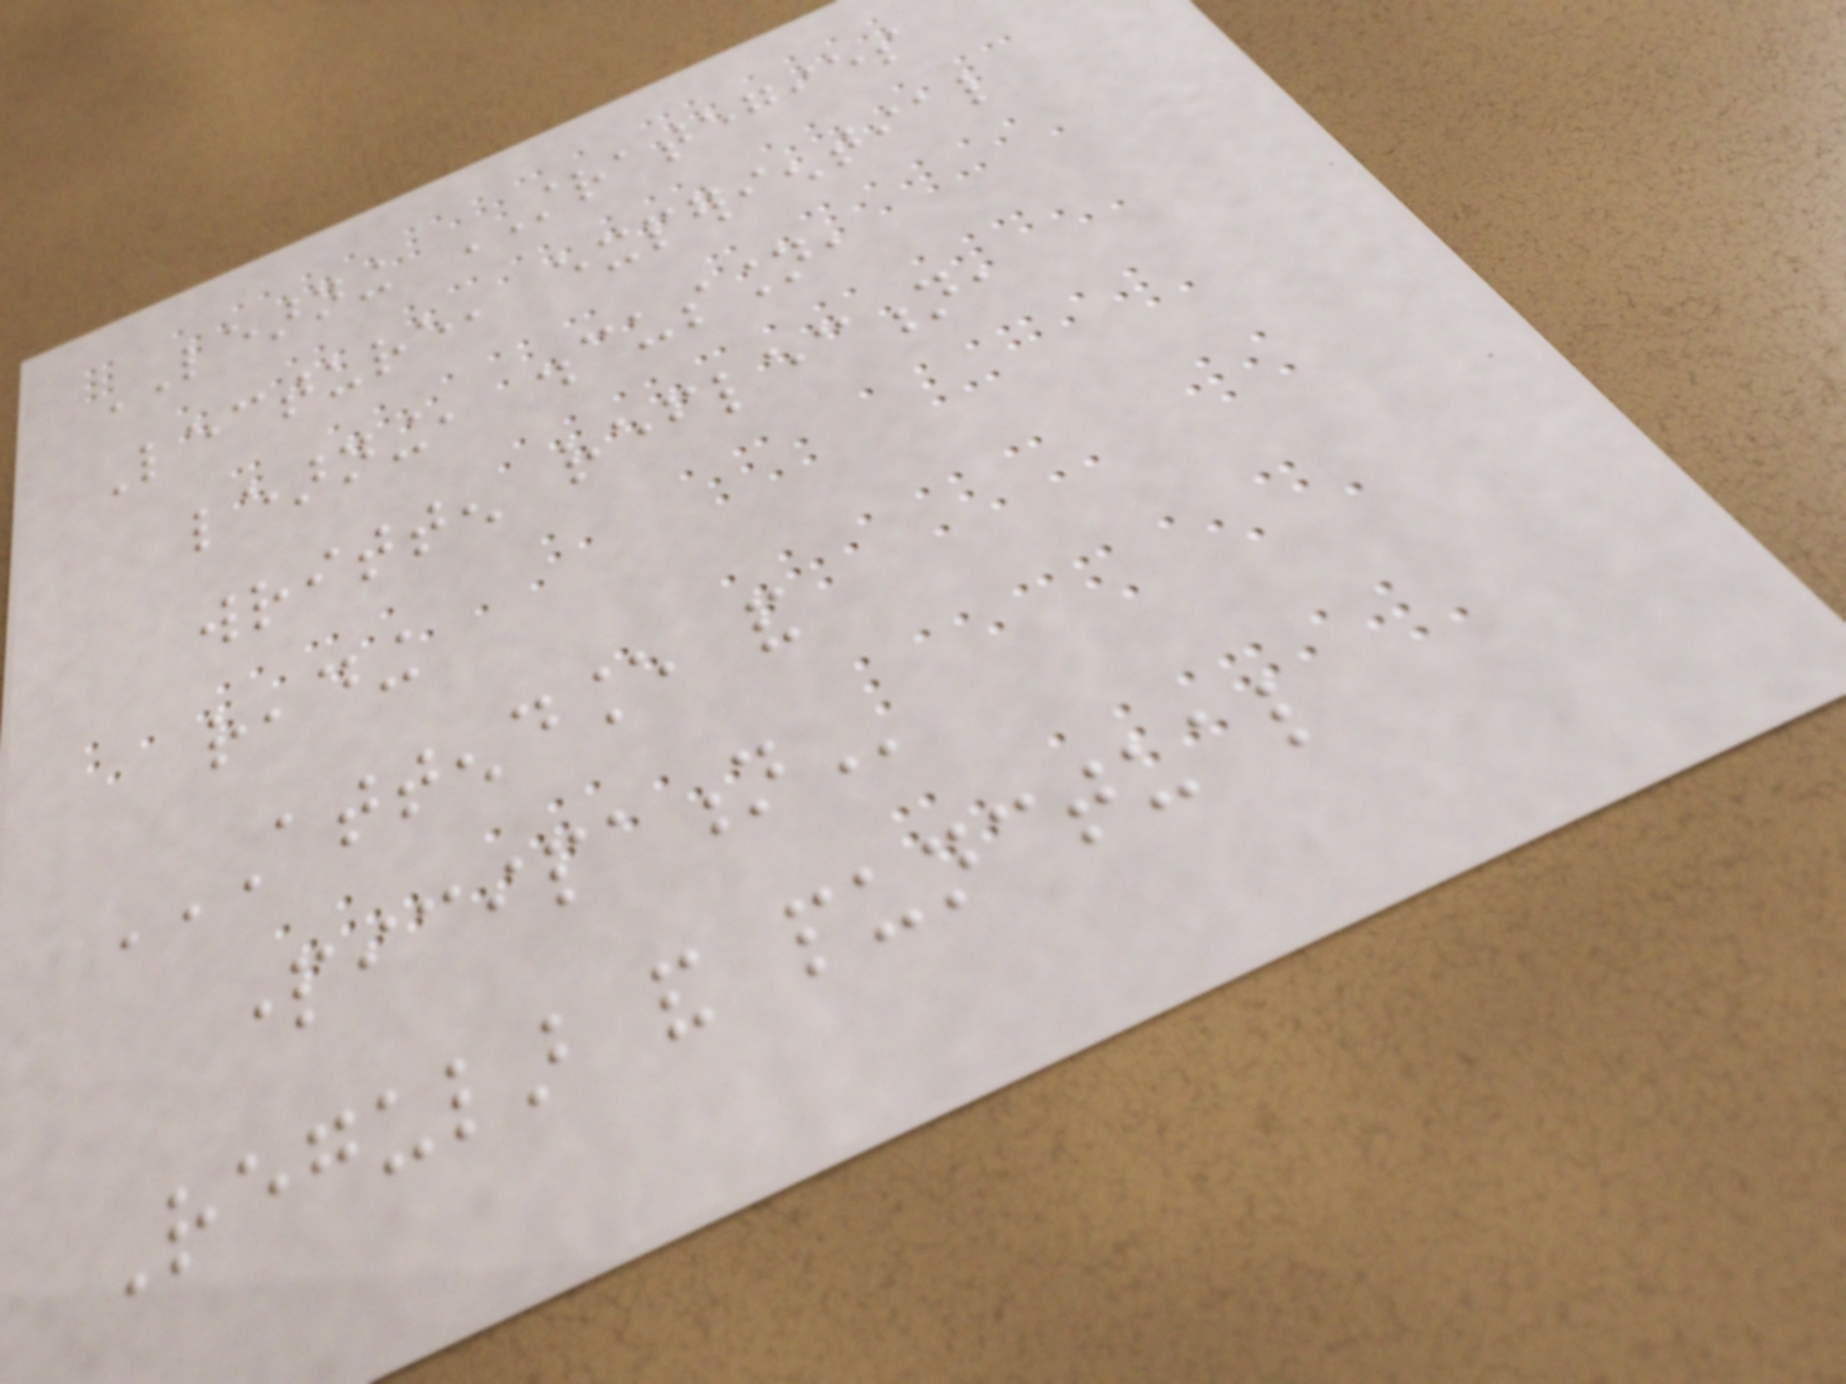LEARNING STRATEGIES
Lecture, experiential
learning, discussion,
written reflection,
reading
ATTENDANCE AND
PARTICIPATION
Regular and punctual
